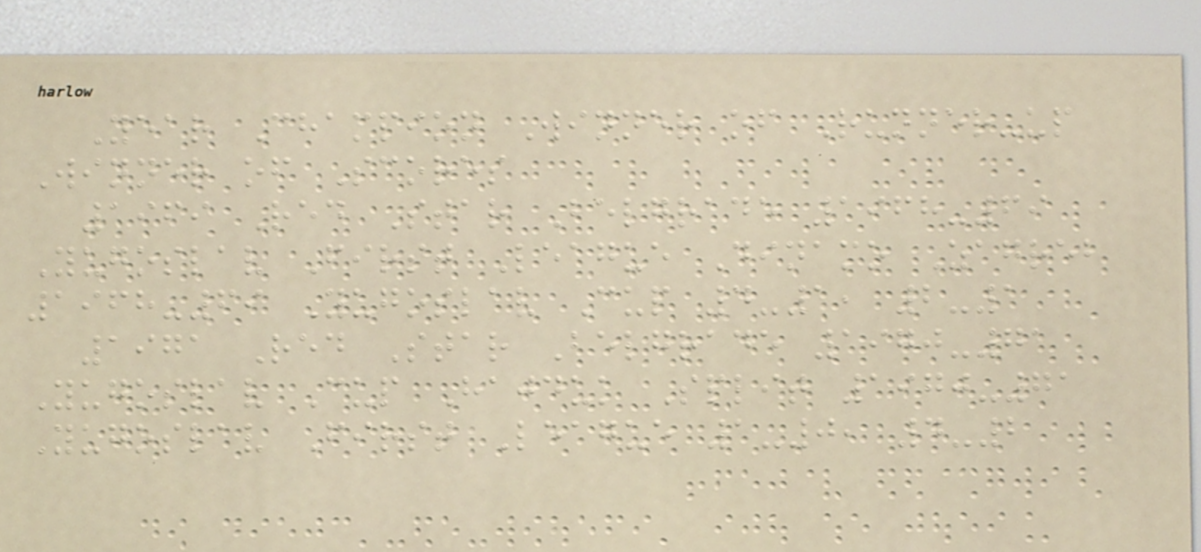Year Champion Winner of Runner-up
Winner of Scores
1969 Red Star Belgrade 1968-69
Yugoslav First League Dinamo Zagreb
1968-69 Yugoslav Cup 4-1, 2-1
1971 Red Star Belgrade 1970-71
Yugoslav Cup Hajduk Split 1970-71
Yugoslav First League 1-0, 4-2
